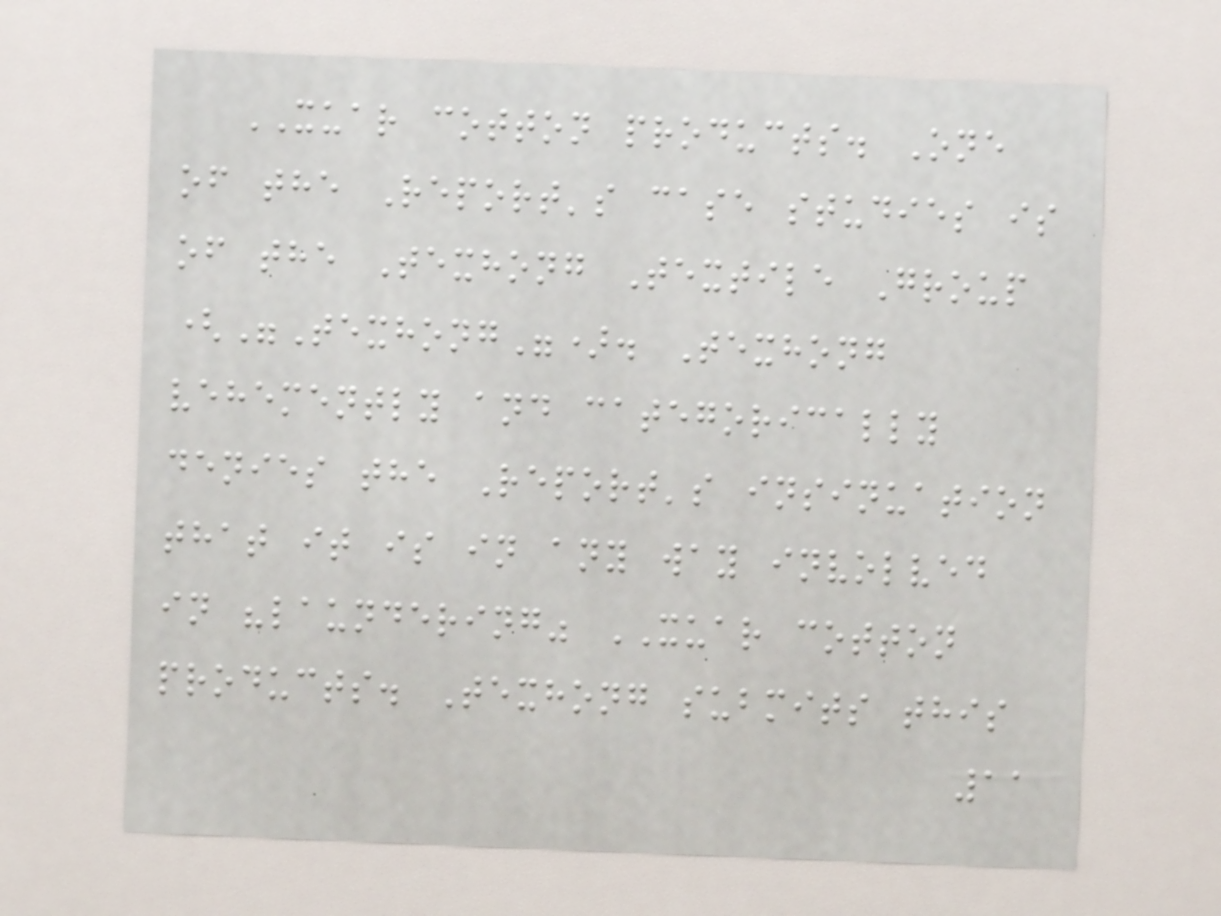XUAR cotton products. One
of the Report's case studies is
of the Texhong Textile Group
("Texhong"). Texhong
vehemently and categorically
denies the Report's insinuation
that it is in any way involved
in "laundering" XUAR cotton
products. Texhong submits this
11
